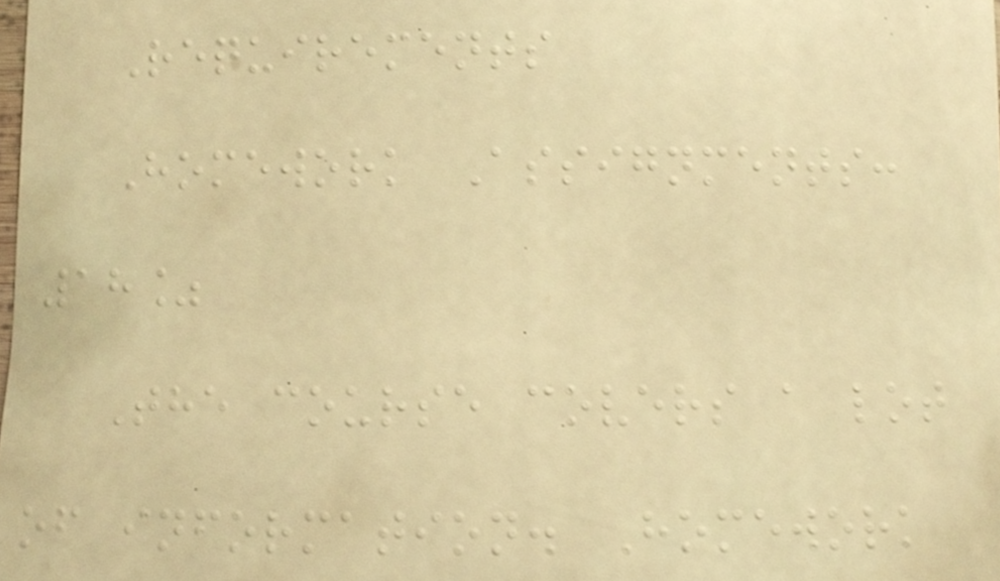Requirements
Homework Assignments:
18%
The course covers a lot
of information. Homework
